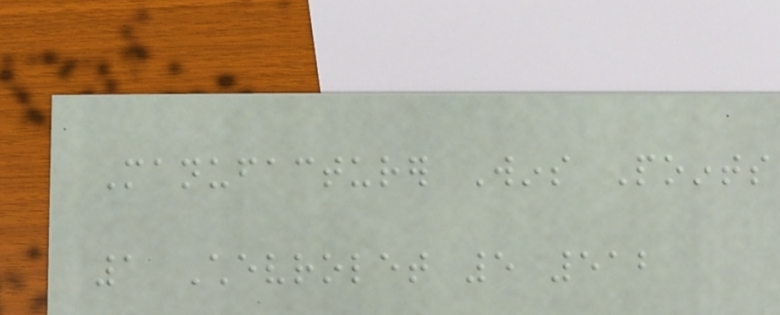Manufacturer Wins Points
1 Chevrolet 5 512
